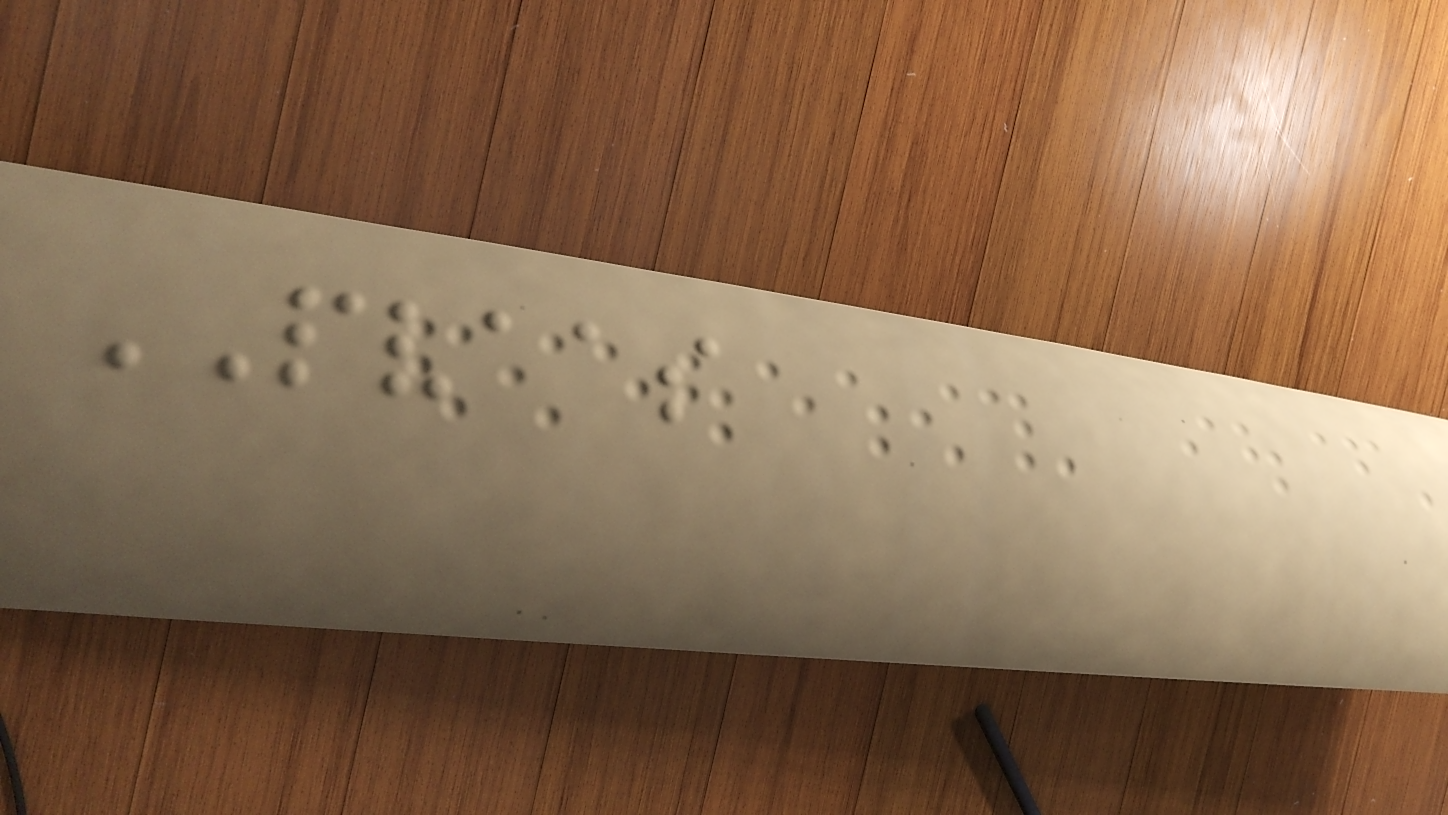PVAAS
